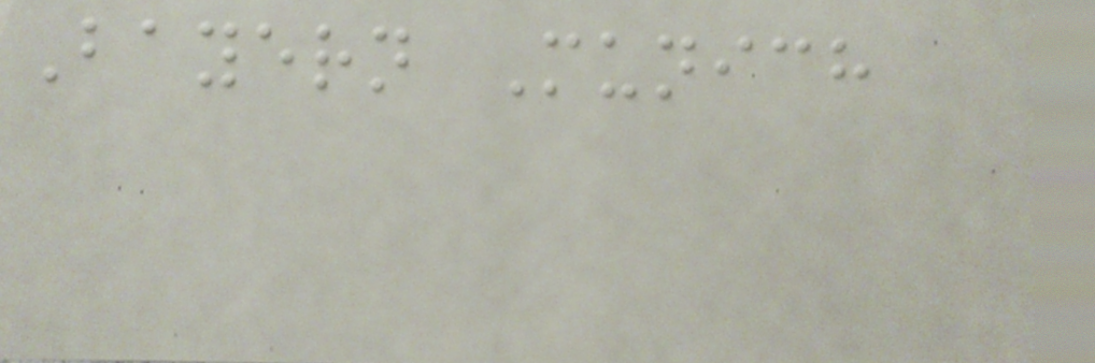Bayern Munich
